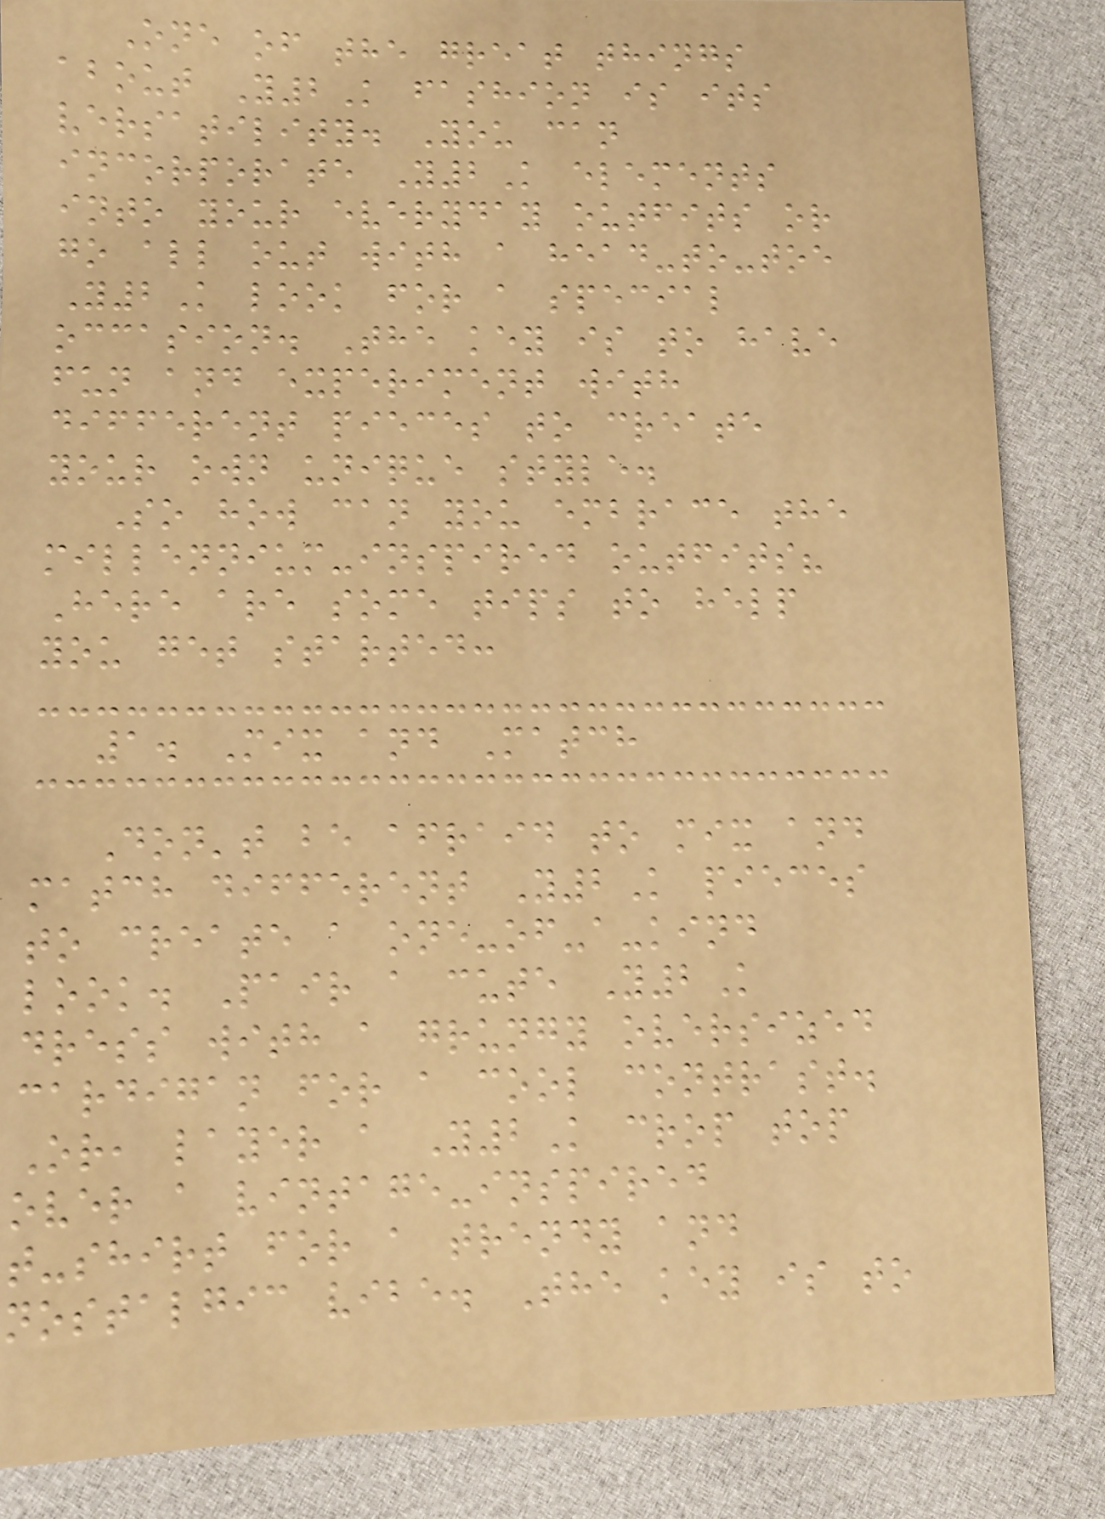One of the great things
about Y2K fashion is its
versatility. You can
incorporate Y2K elements
into your everyday outfits or
go all out with a head-to-toe
Y2K look for a special
occasion. The key is to have
fun and experiment with
different pieces to create
your own unique style.
So how can you embrace the
millennium-inspired outfits?
Here are some tips to help
you get started:
1. Mix and Match
Don't be afraid to mix and
match different Y2K pieces
to create a one-of-a-kind
look. Pair a cute Y2K
dress with a grungy oversized
cardigan for a cool contrast.
Or, layer a Y2K crop top
over a vintage-inspired
t-shirt for a trendy and
nostalgic vibe. The key is to
